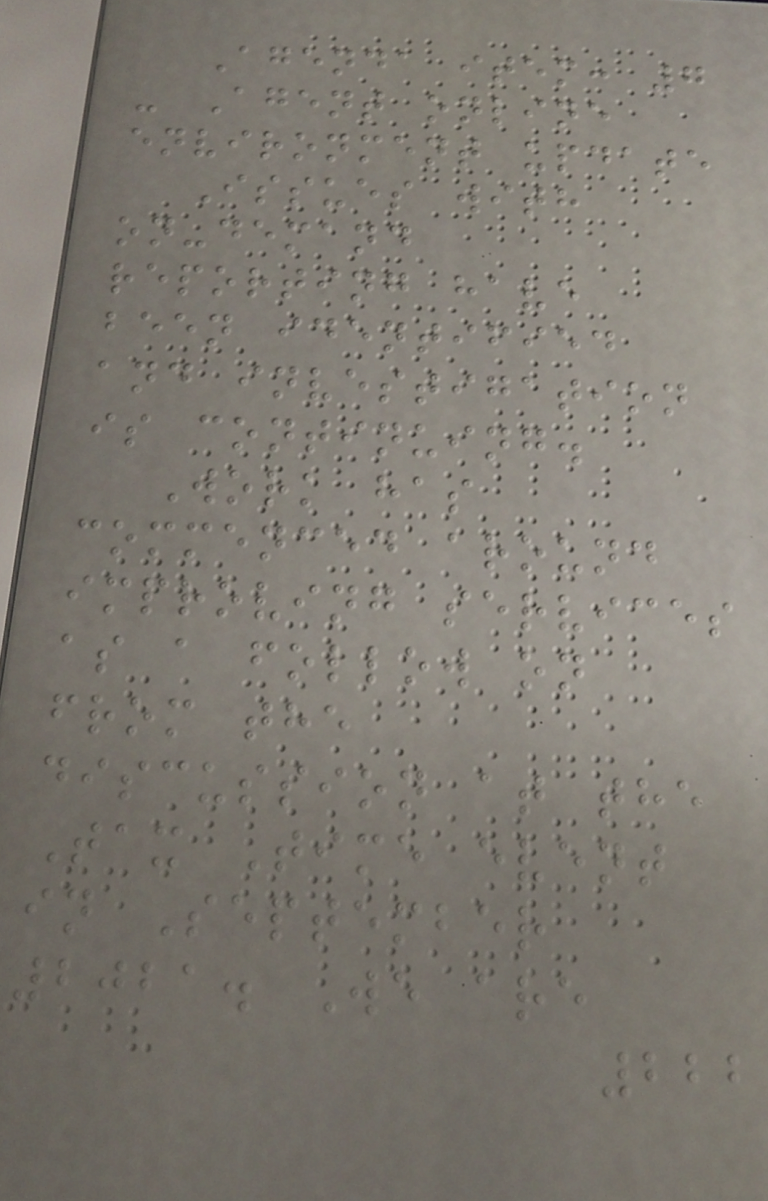Agenda item: 7
- Agent online
environment update
Issues with
on-demand
reporting have
been identified
and investigation
is continuing.
Work has
commenced around
improving services
as a follow on
from the
discussion at the
Tax Time event
in September
2021. We are
222
